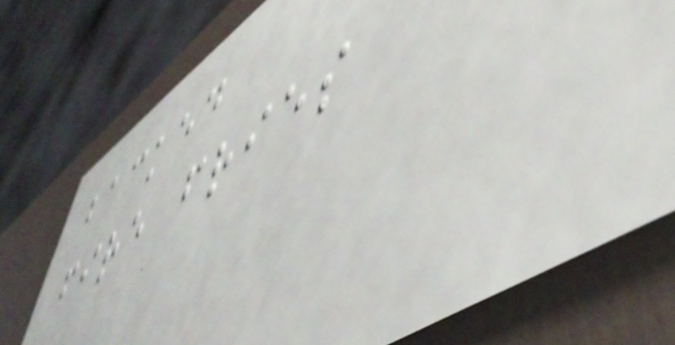backed
fire fries
